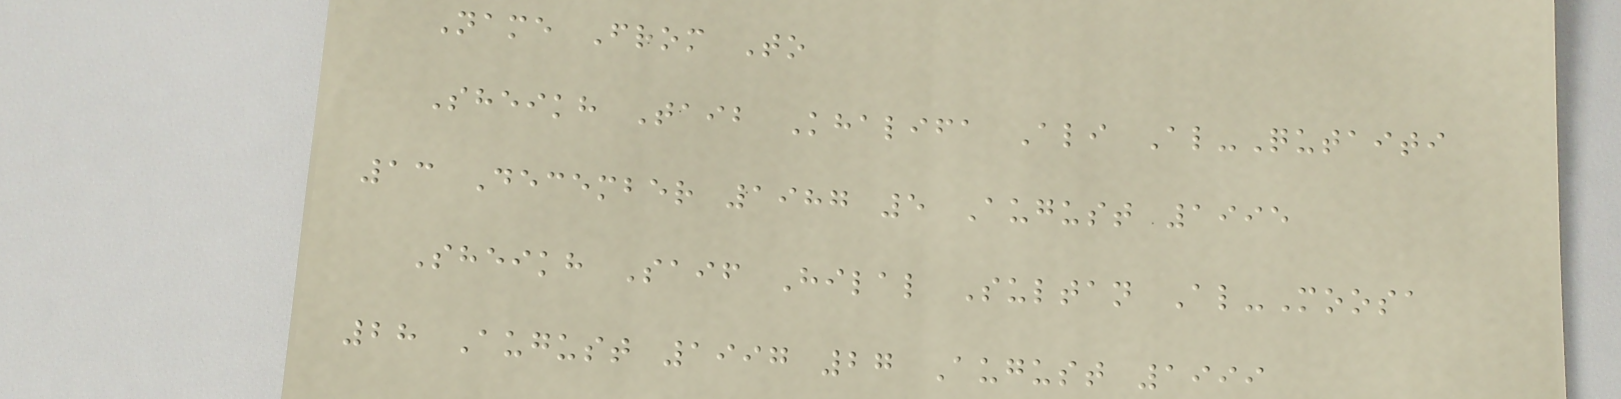Name From To
Sheikh Taib Khalifa Ali Al-Qutaiti
13 December 1987 5 August 1995
Sheikh Saif Hilal Sultan Al-Moosa
28 August 1997 27 August 1999
